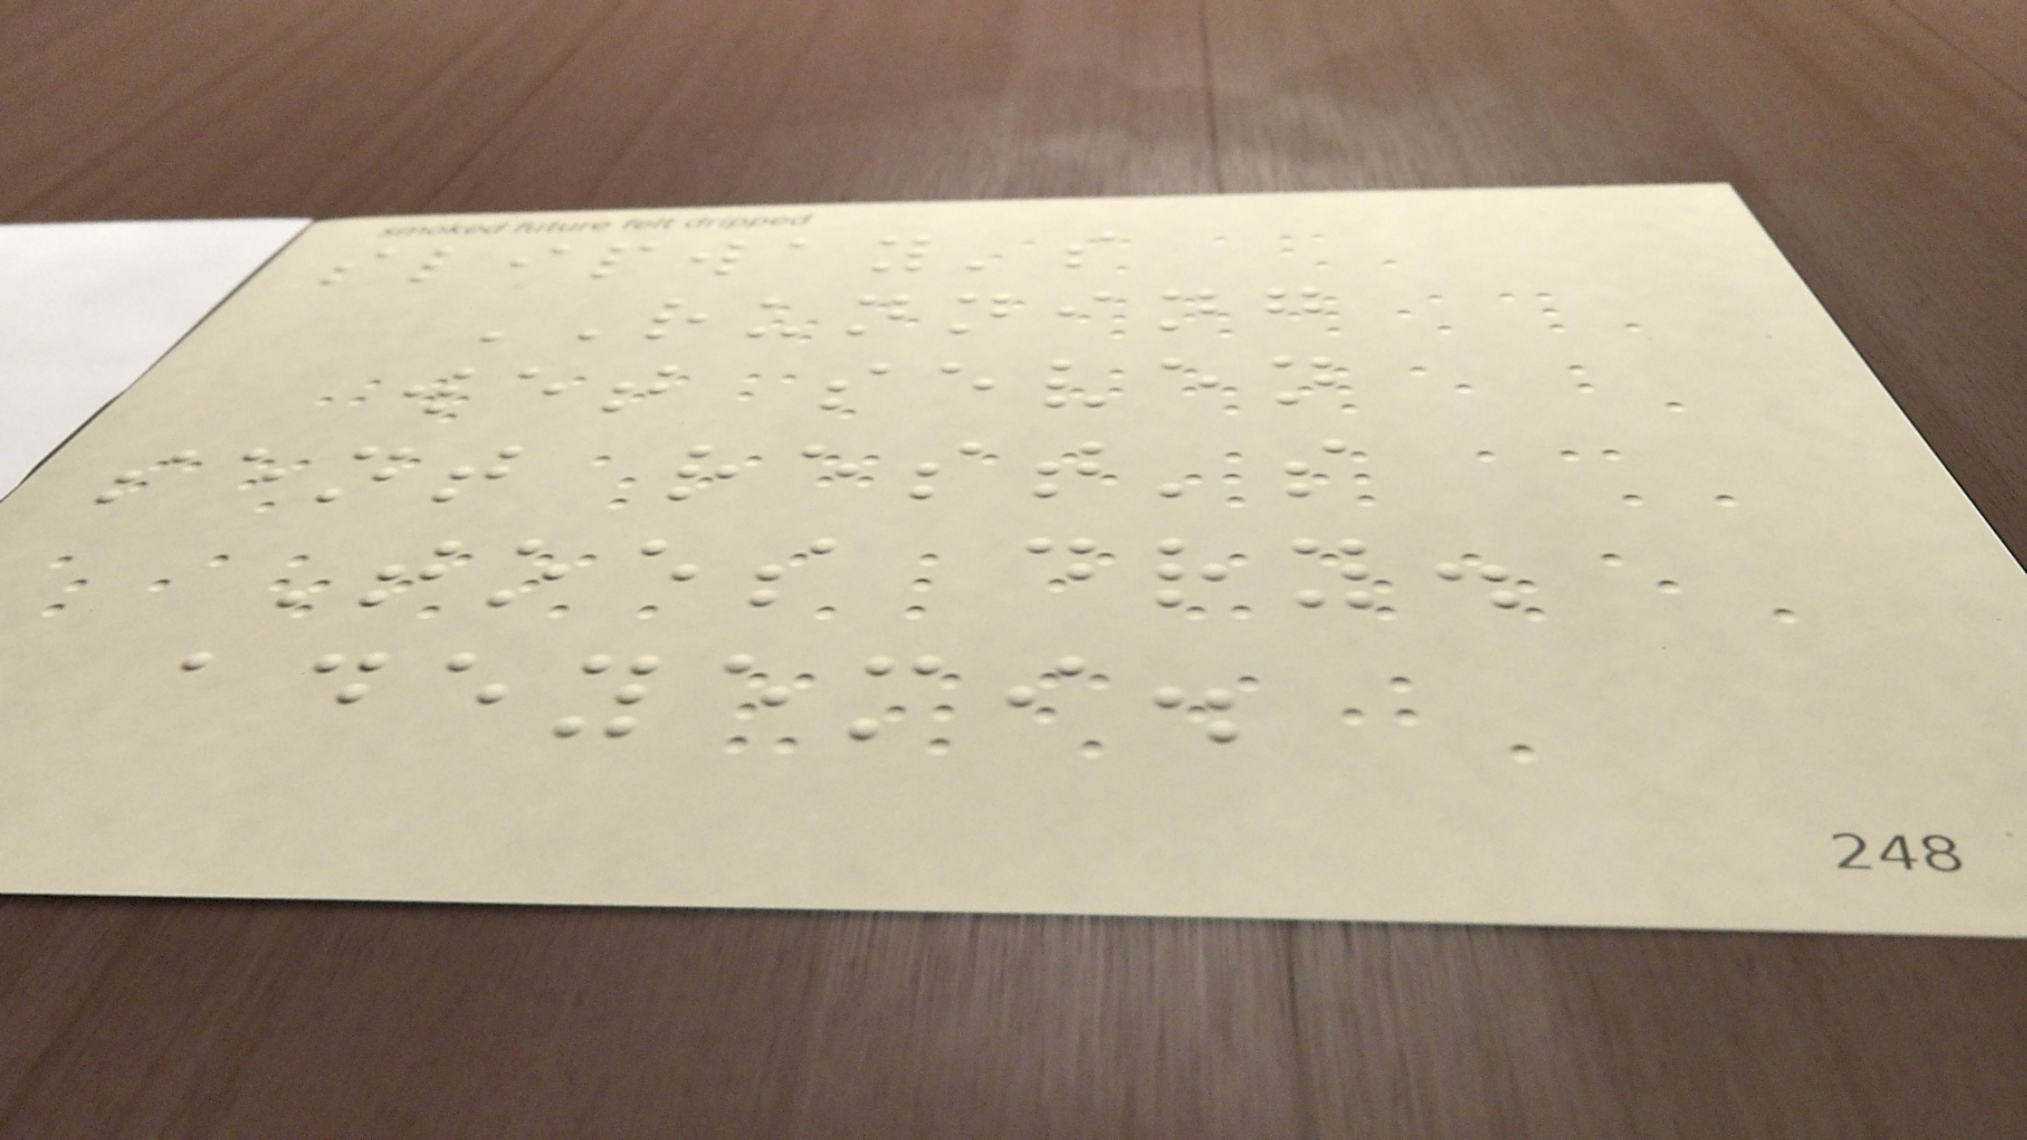slipway's
RUNNING
wet seven
sent rest's
Toes dry.
adeyemi.
